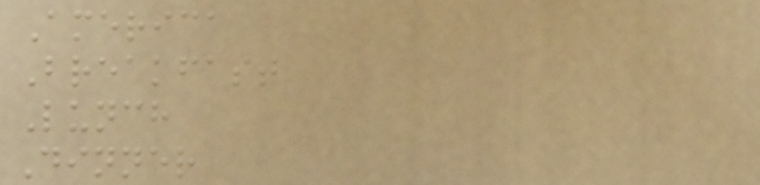America
Breakfast
Lunch
Dinner
